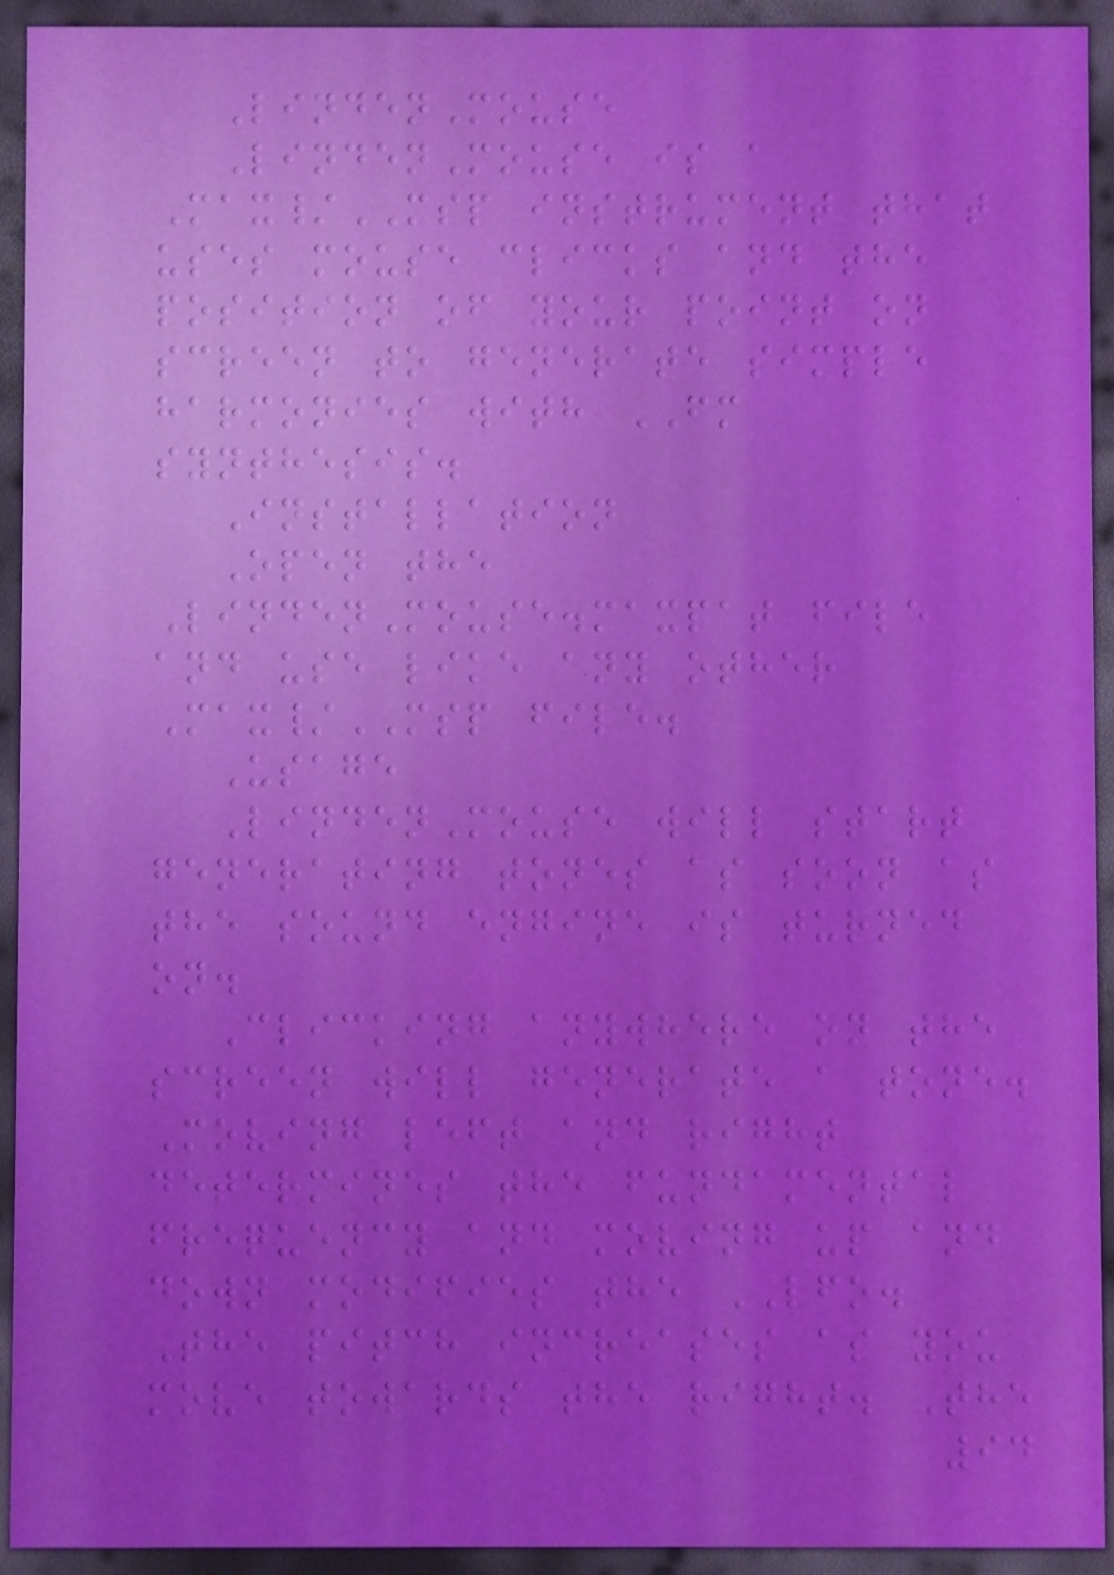LindenMouse
LindenMouse is a
Max/MSP instrument that
uses mouse clicks and the
position of your point on
screen to generate simple
harmonies with FM
synthesis.
Installation
Open the
LindenMouse.maxpat file
and use like any other
Max/MSP file.
Usage
LindenMouse will start
generating tones as soon as
the sound engine is turned
on.
Clicking anywhere on the
screen will generate a tone.
Moving left and right
determines the fundamental
frequency and moving up and
down modifies the LFO.
The pitch increases as you
move towards the right. The
94
